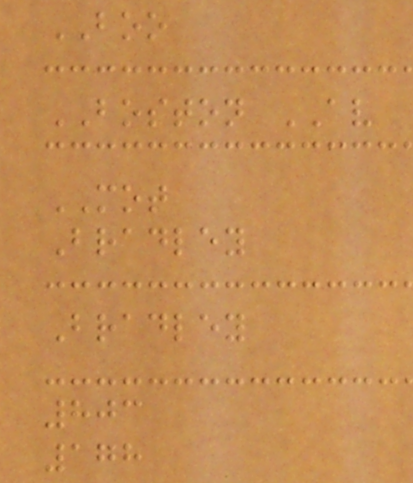BOO
BOSTON AV
MOT
Bradley
Bradley
803
178
